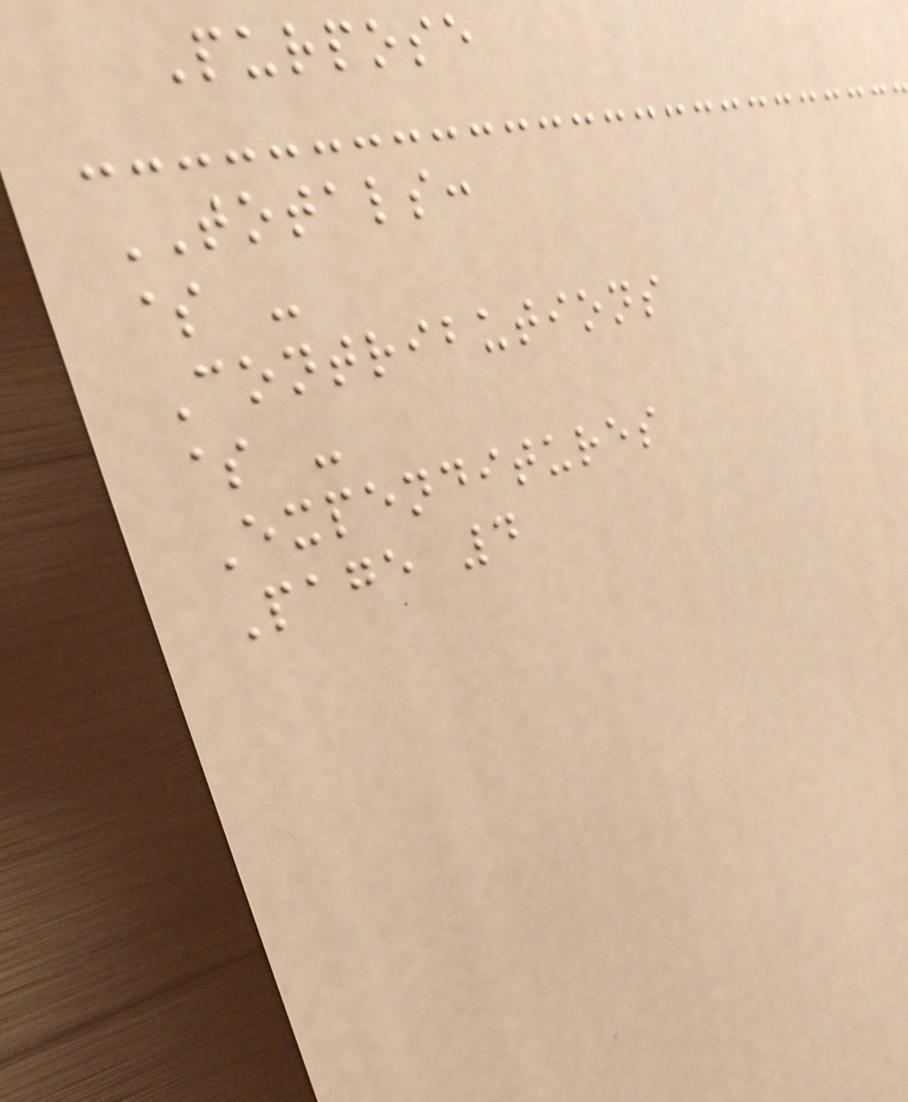Purpose
TOTALS:
$ -
Contributions
$ -
Expenditures
Page 4
